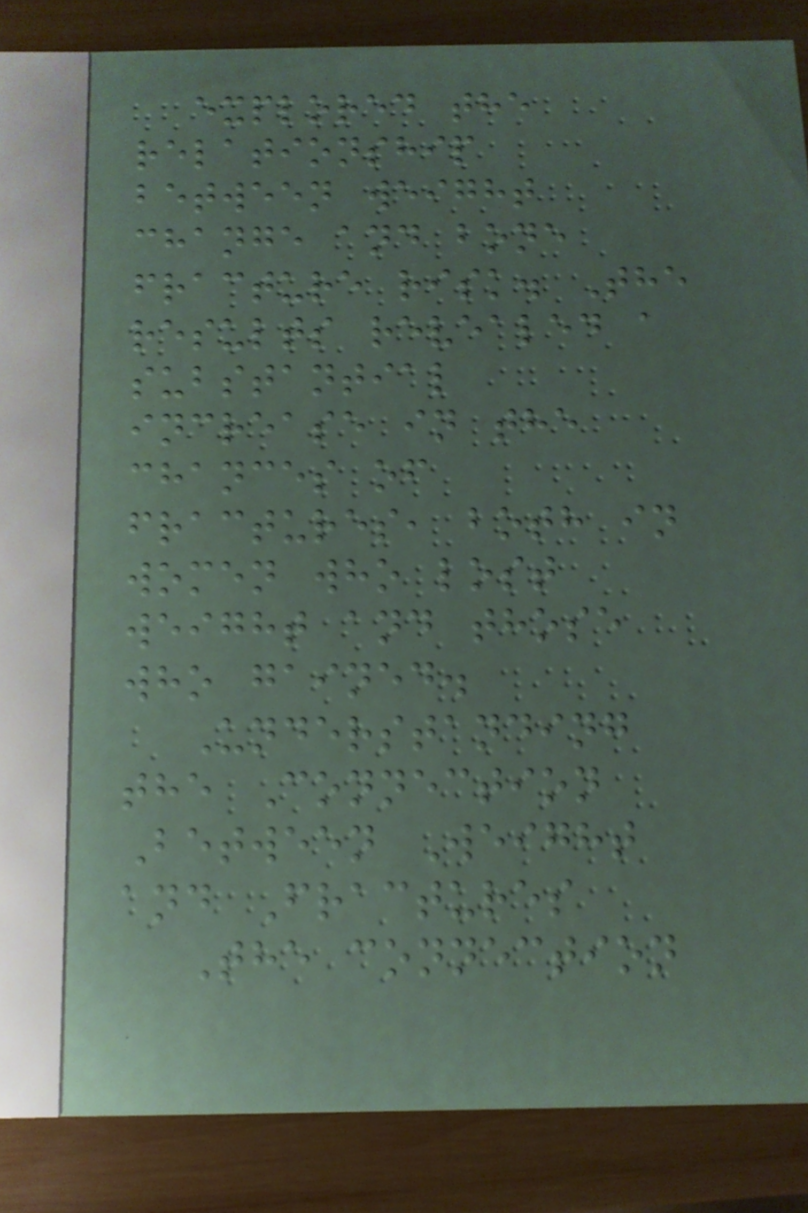explored the
relationship
between weight
change and bone
fracture risk. The
results revealed a
substantial
increase in the
chances of
fractures, both in
women who lost
weight and those
who gained.
Understanding
the Connection
Between Weight
and Fractures
The connection
